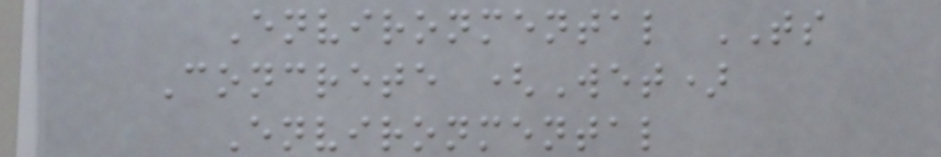Environmental TS
Concrete (Wet)
Environmental
